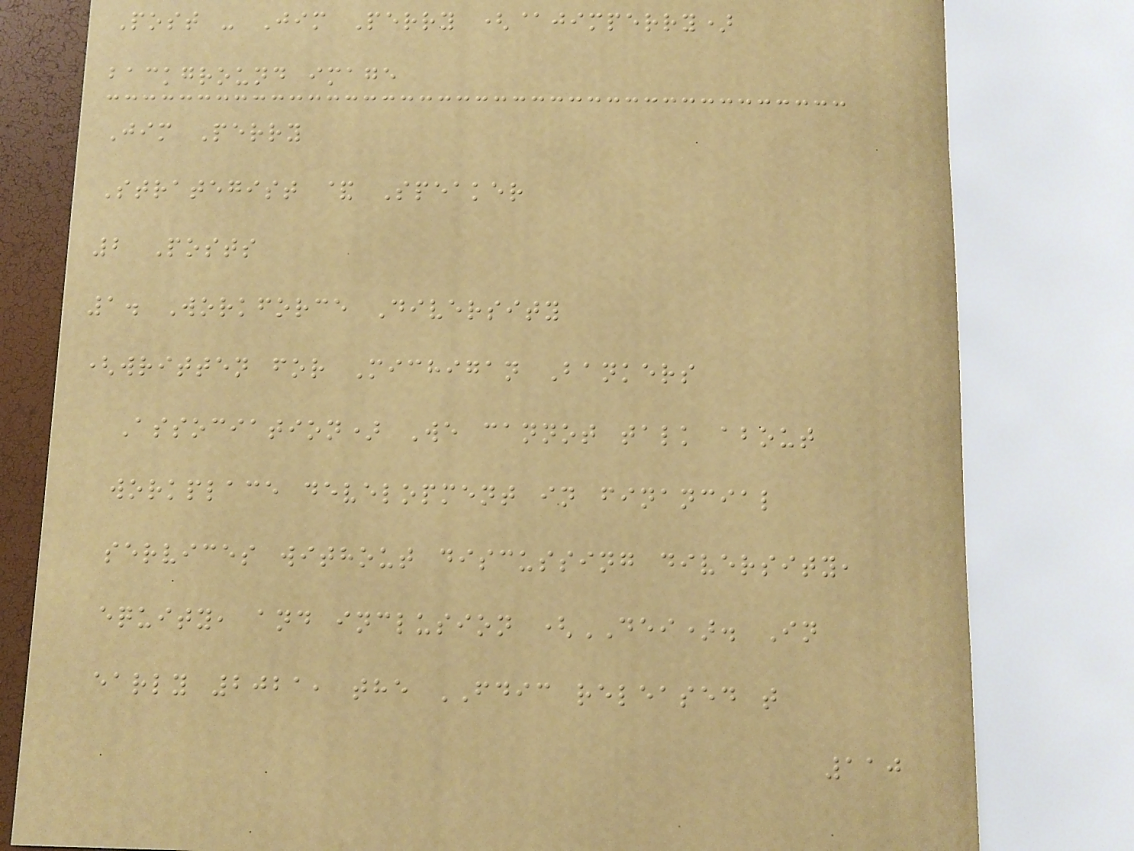Post - Jim Perry (@jimperry)
background image
Jim Perry
Strategist & Speaker
2 Posts
1. Workforce Diversity
(written for Michigan Bankers
Association) We cannot talk about
workplace development in financial
services without discussing diversity,
equity, and inclusion (DEI). In
early 2021, the FDIC released t
110
